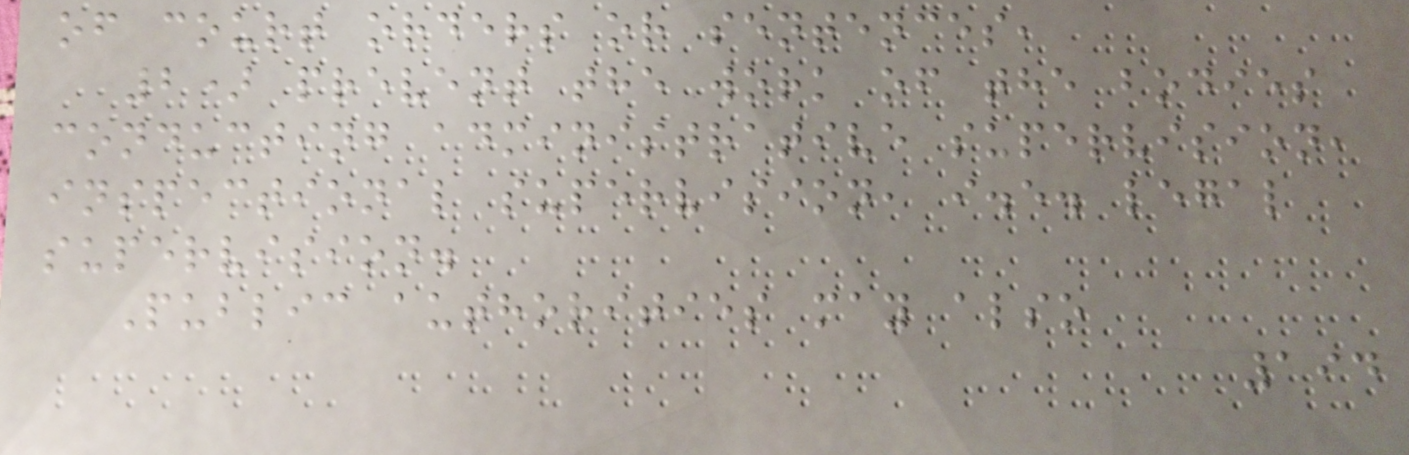of court orders or sentences,
2) prevent the work of the bodies
conducting administrative supervision,
inspectional supervision, i.e. legal
supervision.
Public authorities may also
194
